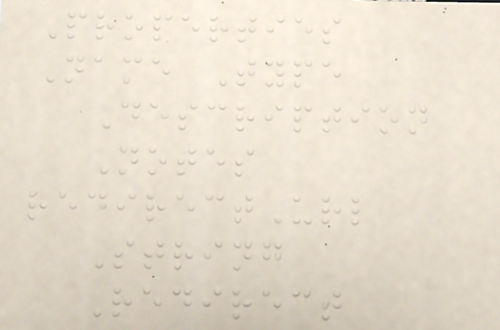Properties
Name Type
Description
Notes
redirectUrl
String
Redirect
